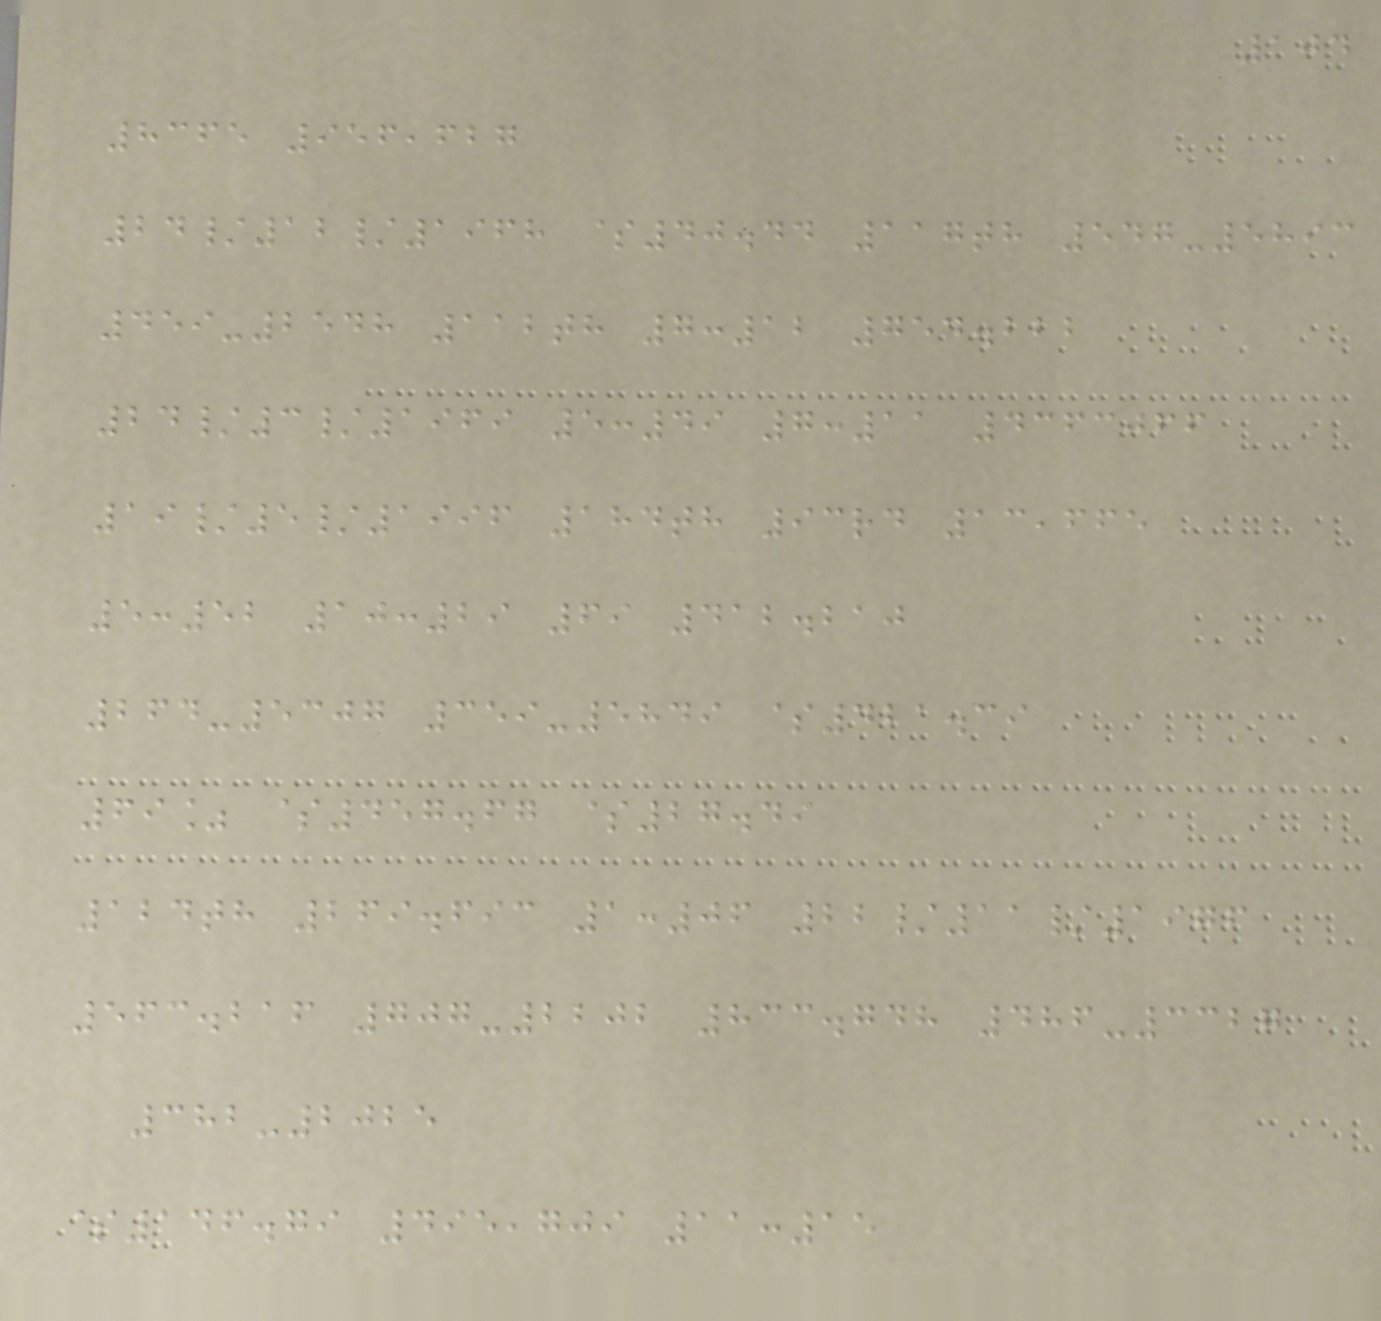104
8365 956,627
24/12/1968 $40.44 117th 547-5893
459-2548 112th 7:12 754.222
24/3/1969 5:49 7:11 4363066
19/5/1996 184th 93rd 13,665
5:52 10:29 69 412.210
264-5307 359-5849 $421.39
69% $457.67 $27.49
124th 269.693 1:06 22/11/1976
563.216 707-2202 833.748 486-3327
382-2025
$146.79 495,709 11:15
